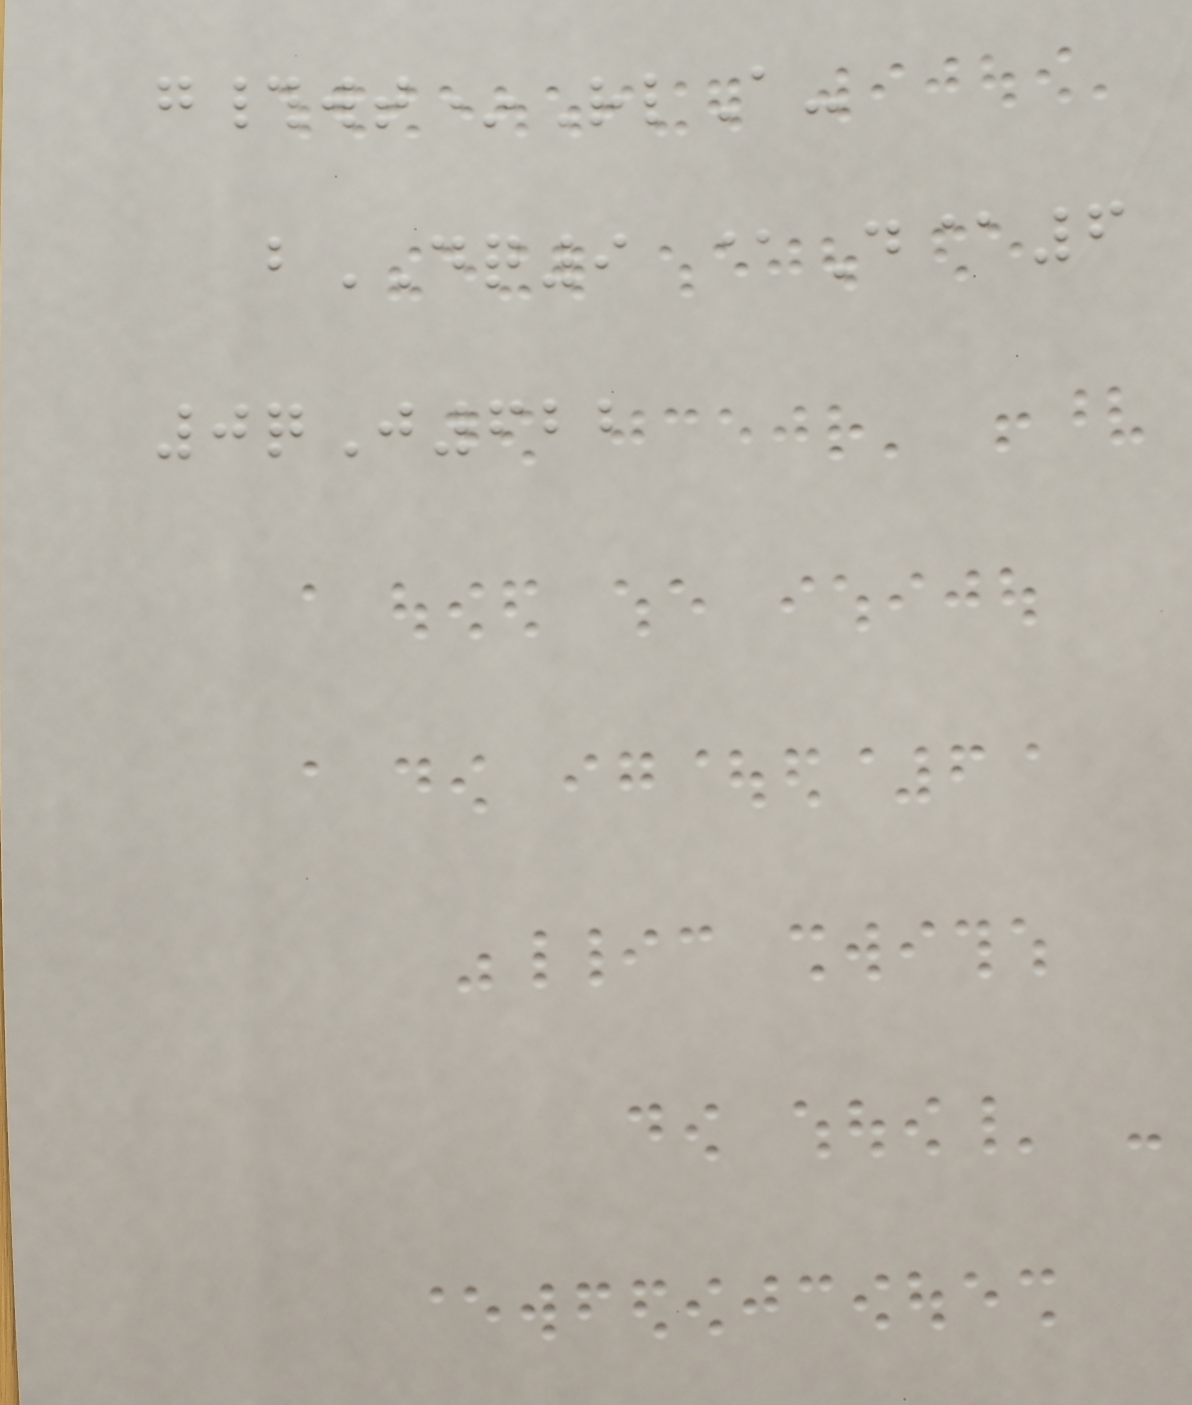g#wt*RlA-
bDQ9 @D@6
0qJ622
